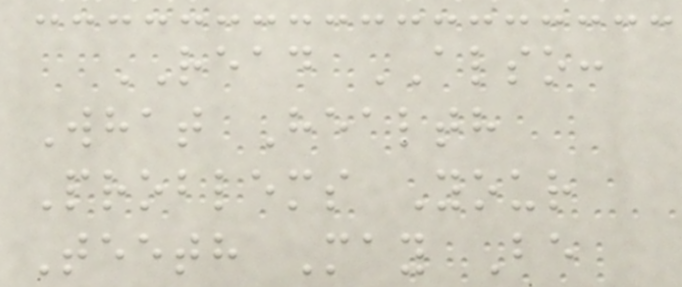READ ALSO:
What Health
Problems Your
Teeth May Be
